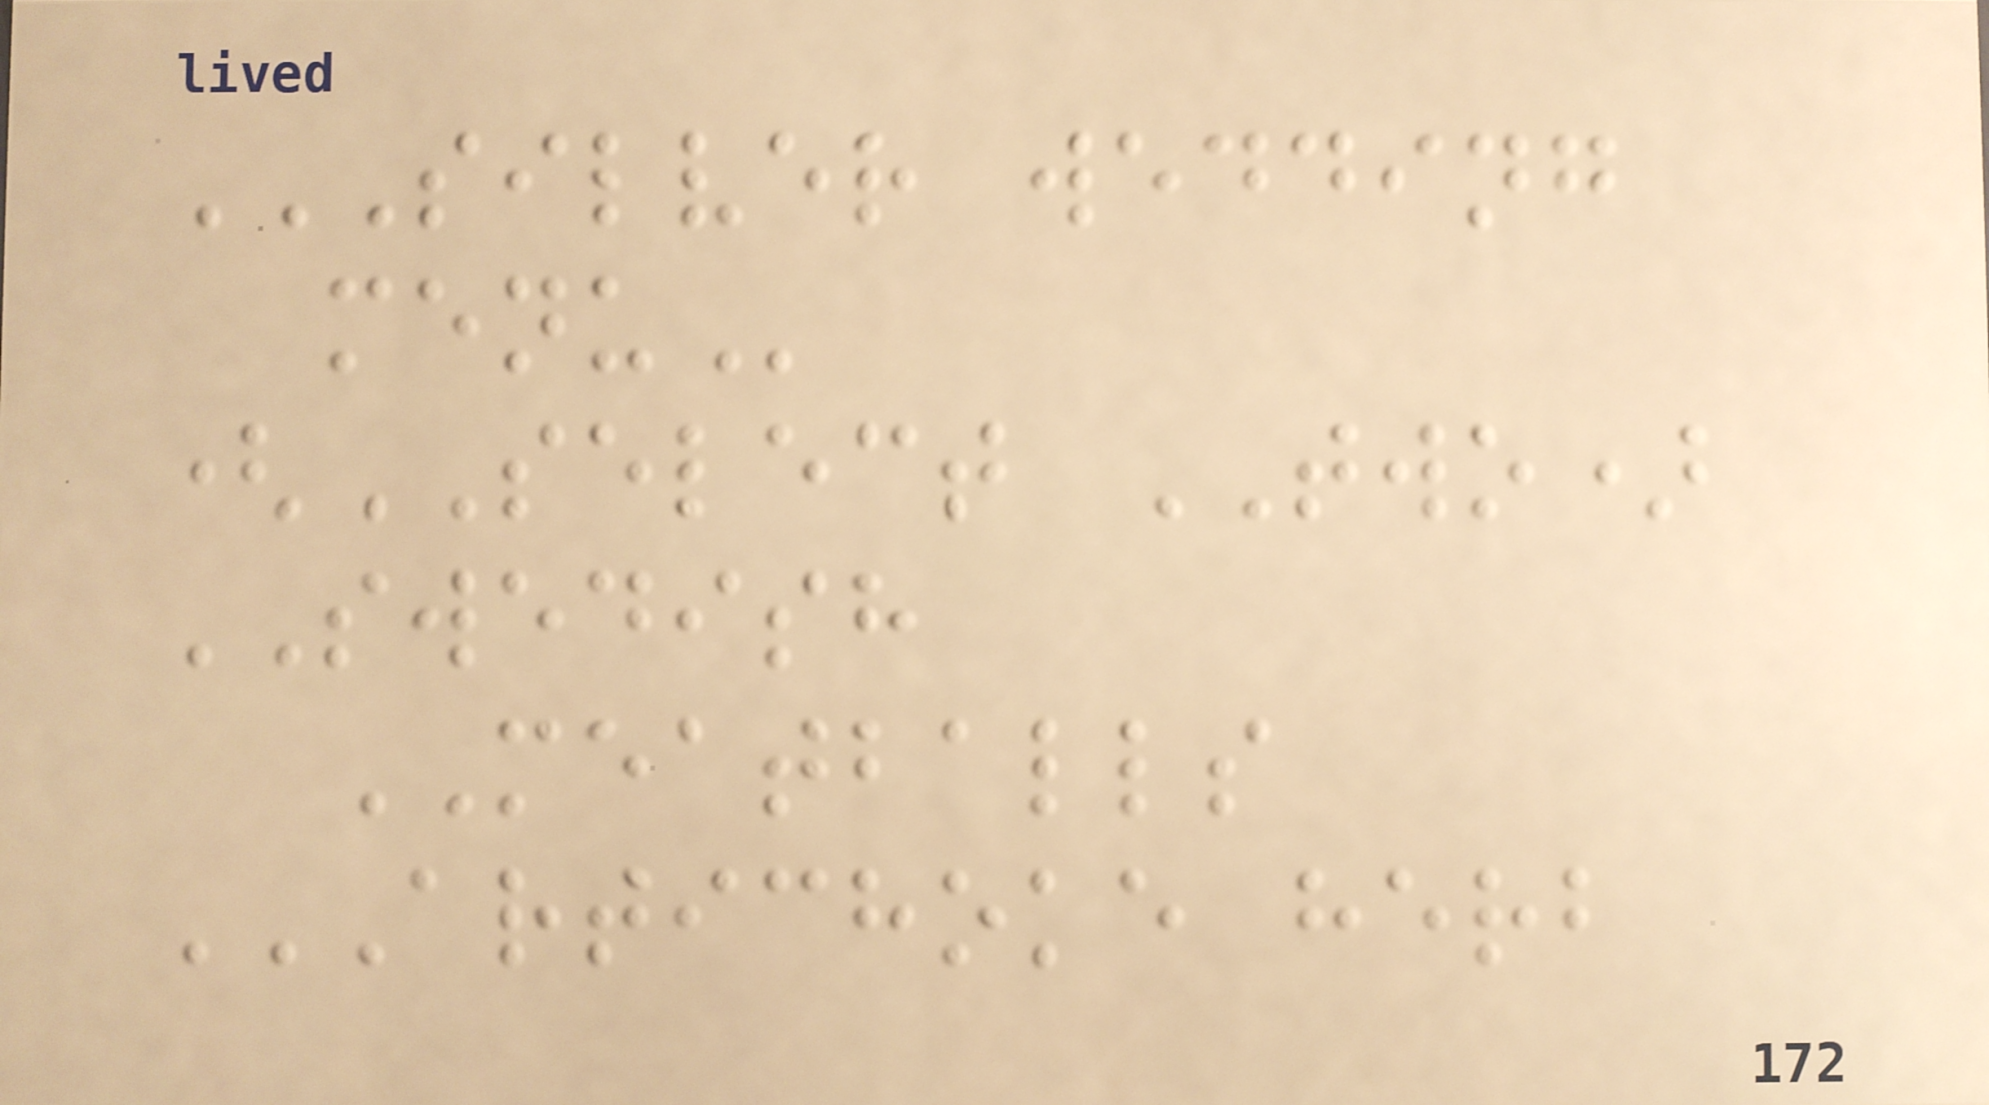SILVER WEDDING
MENU
(SELECT TWO)
SWEDISH
MEATBALLS
ARTICHOKE HERB
